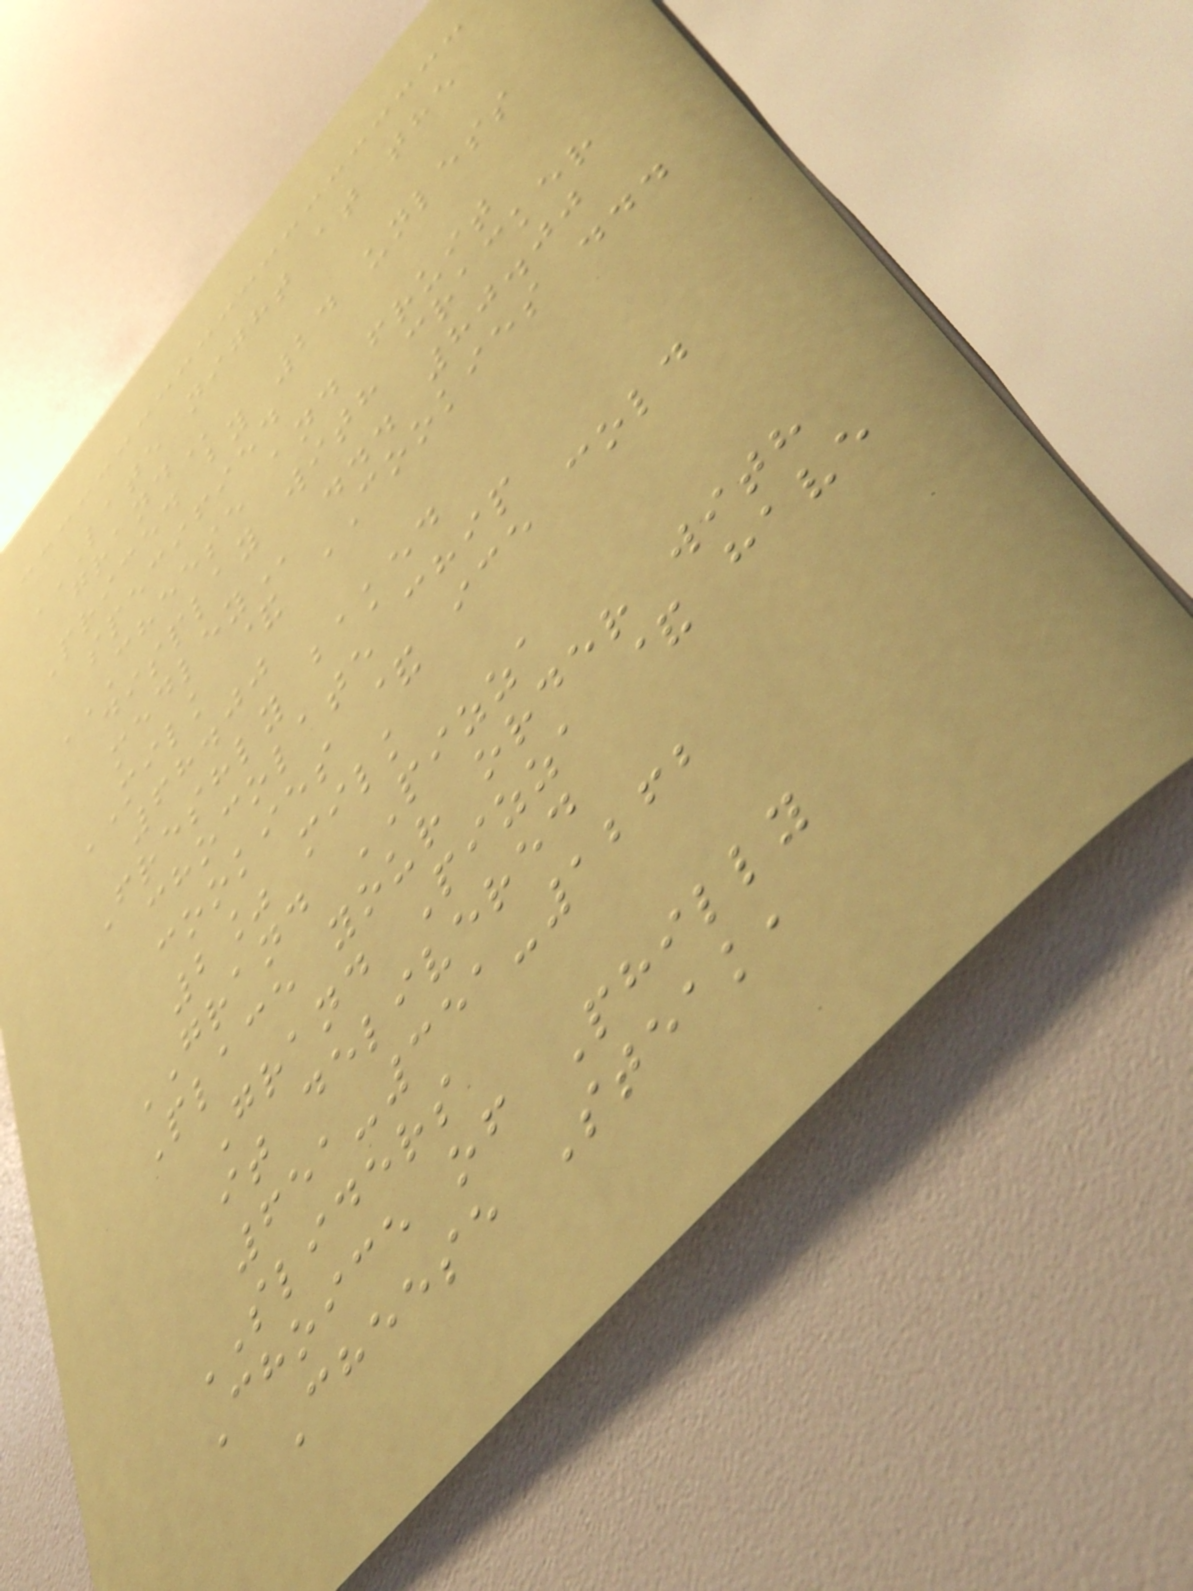LATE NIGHT AT THE
GRAND
Priced by 24 unless
specified
CHEESE AND FRUIT
DISPLAY WITH CRACKER
MEDLEY ... 80.00
MILK & COOKIES ...
68.00
Freshly baked
chocolate chip
cookies & ice cold
2% milk
GRAND PIZZA
Place your order with
Grand Pizza & have
it delivered
651-351-1262
SLIDERS
Choice of Philly
Cheese Steak,
